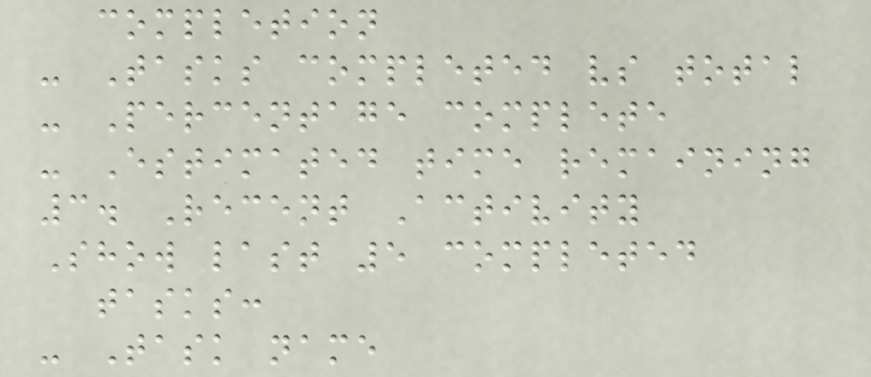completion
- Tasks completed vs total
- Percentage complete
- Estimated time remaining
3. Recent Activity
Show last 5 completed
tasks:
- Task name
